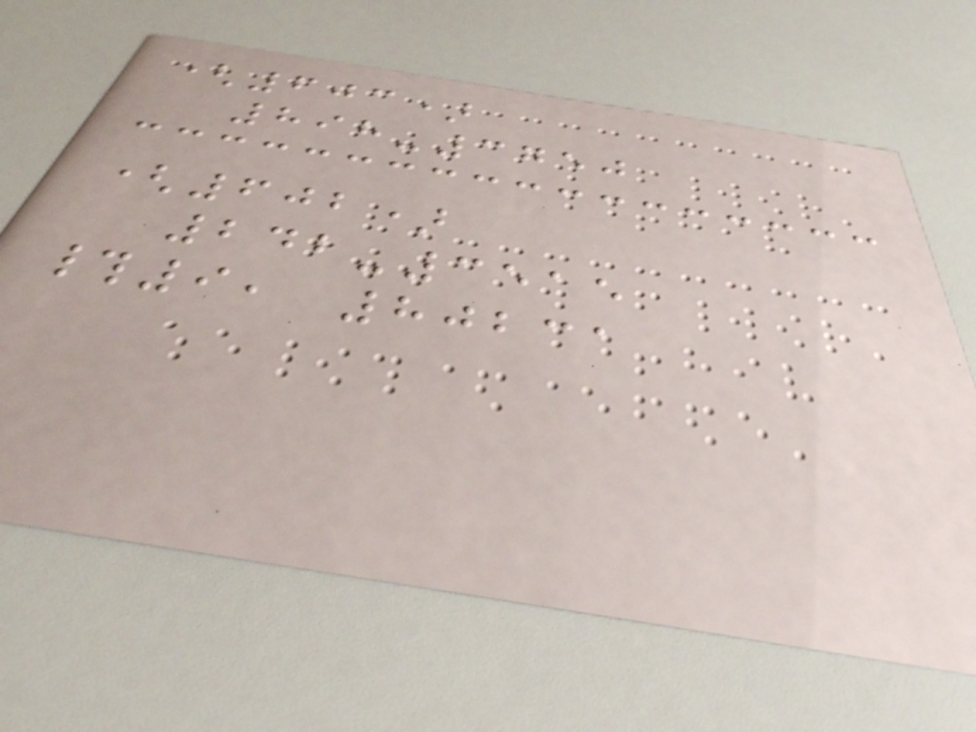(603)
898-3750
(602)
242-3515
#9, 80231
